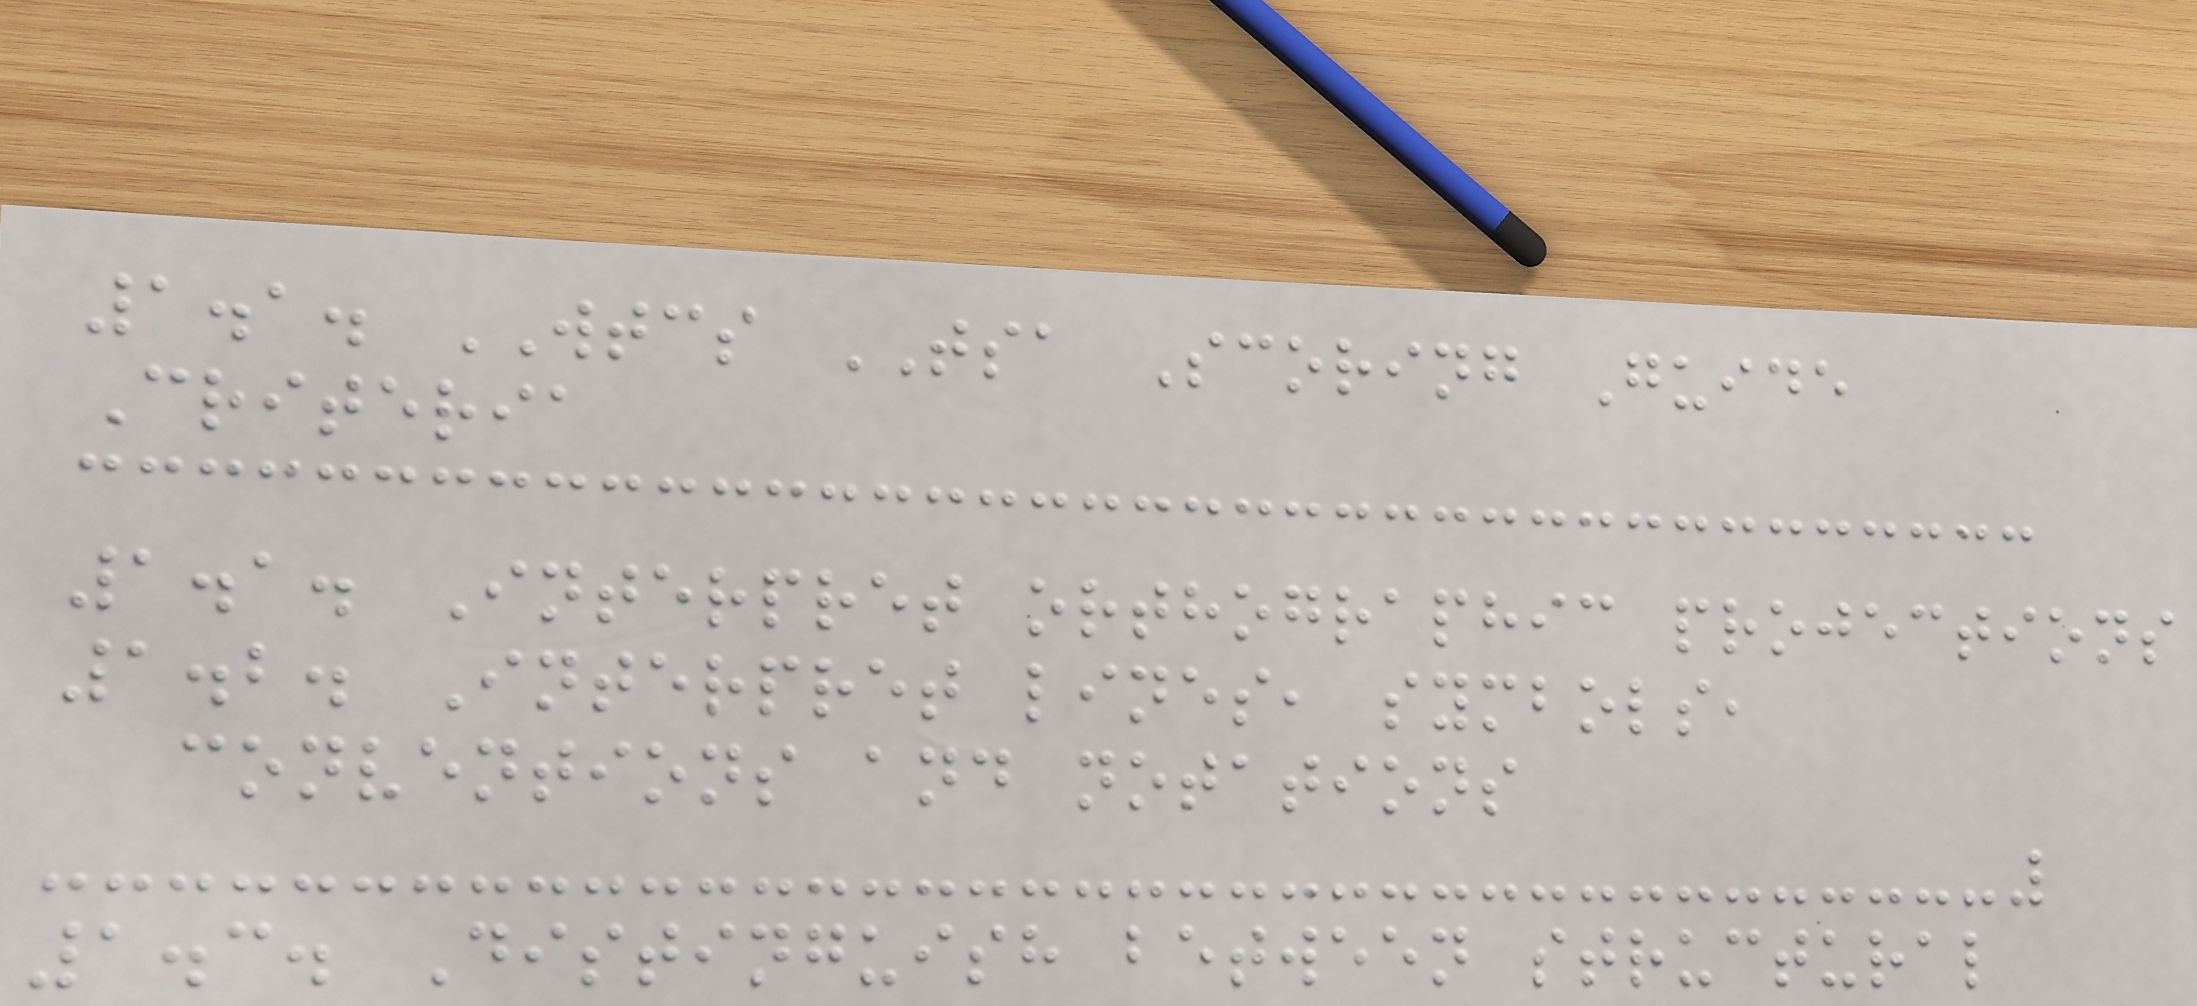1.1. WTCS TSA Scoring Guide
Criteria
1.1. Interpret orthographic projections
1.2. Interpret lines, symbols,
conventions and notations
1.3. Distinguish between structural
